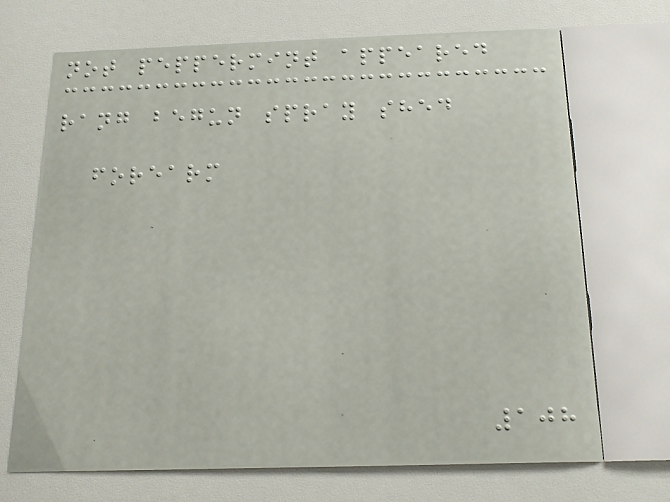not peppermint appeared
rang begun spray shed
forearm
108
